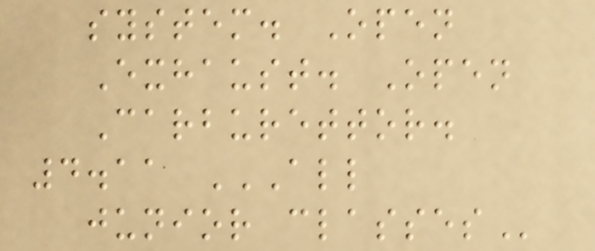system. Open
Exhaust. Open
Carburettor.
4.11 ALL
JUNIOR CLASSES
